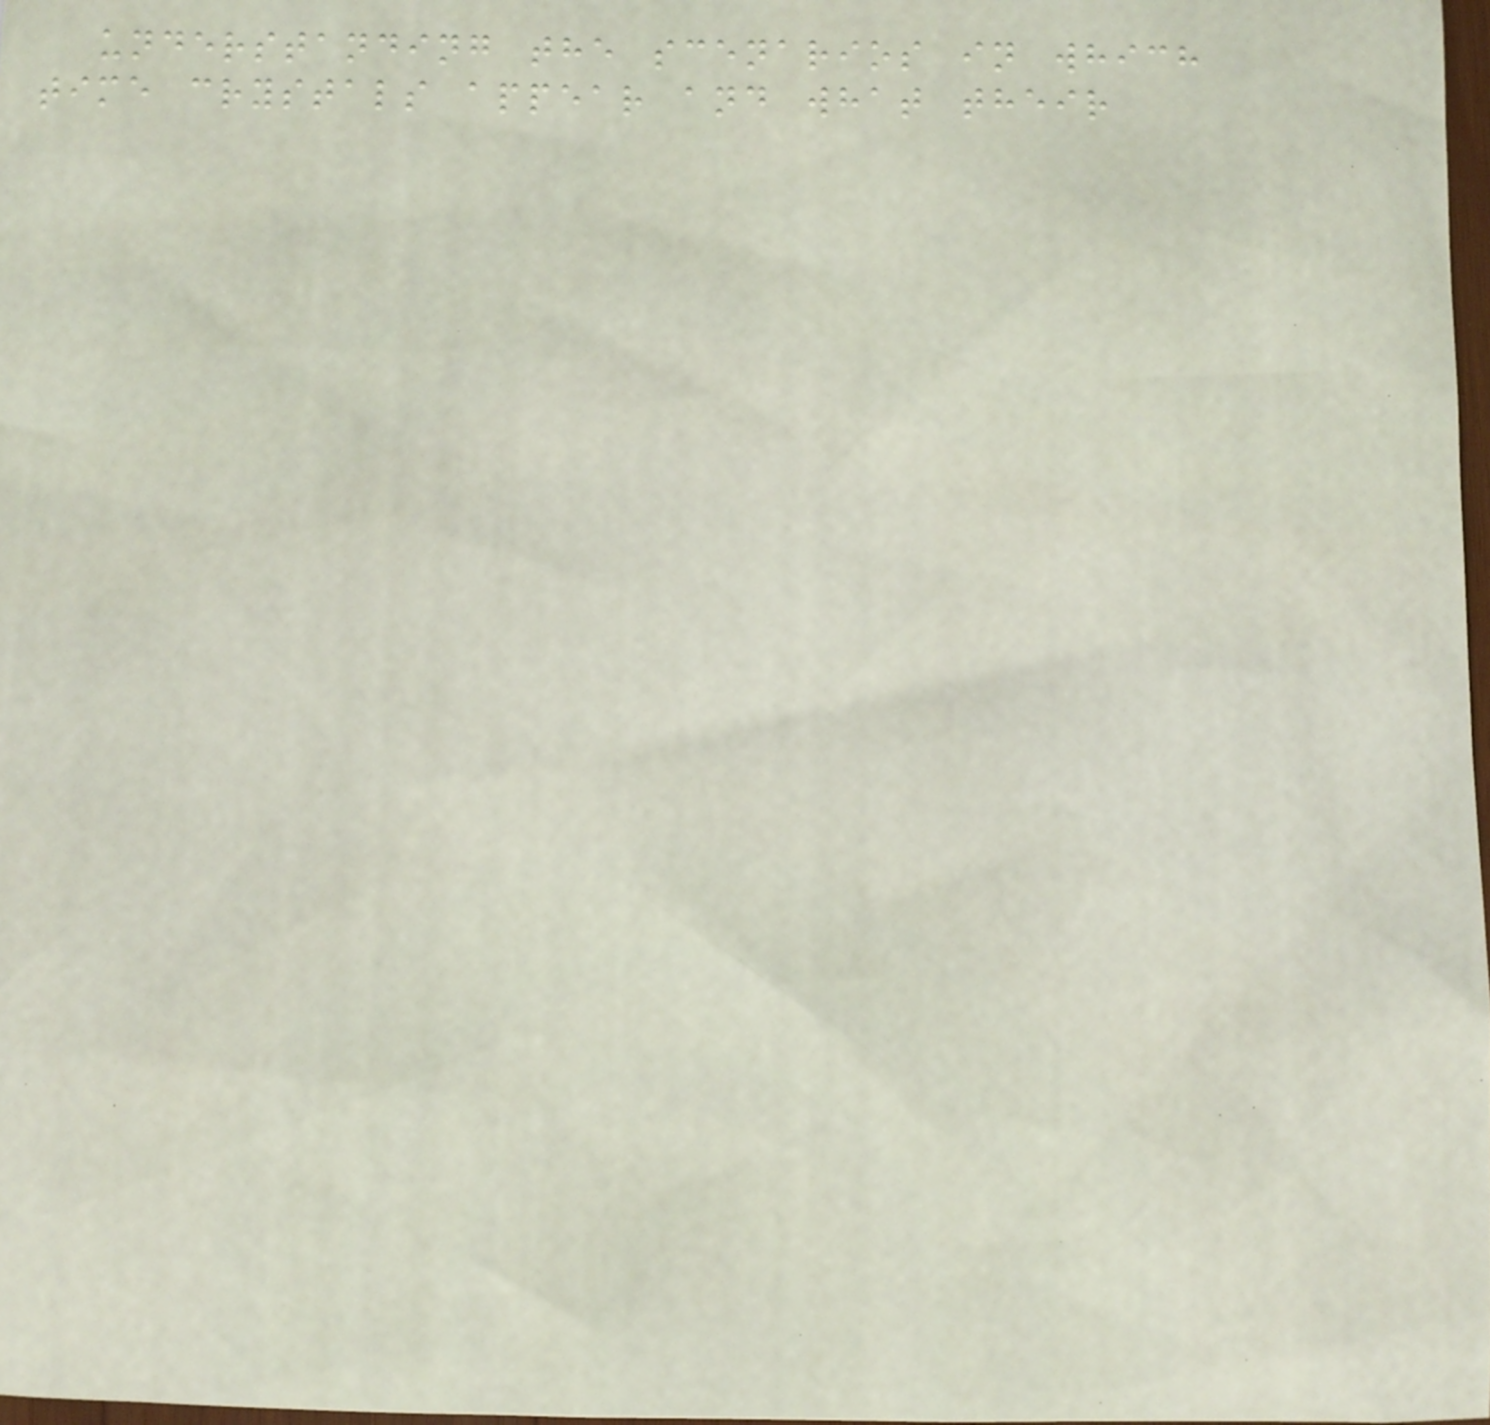understanding the scenarios in which
time crystals appear and what their
